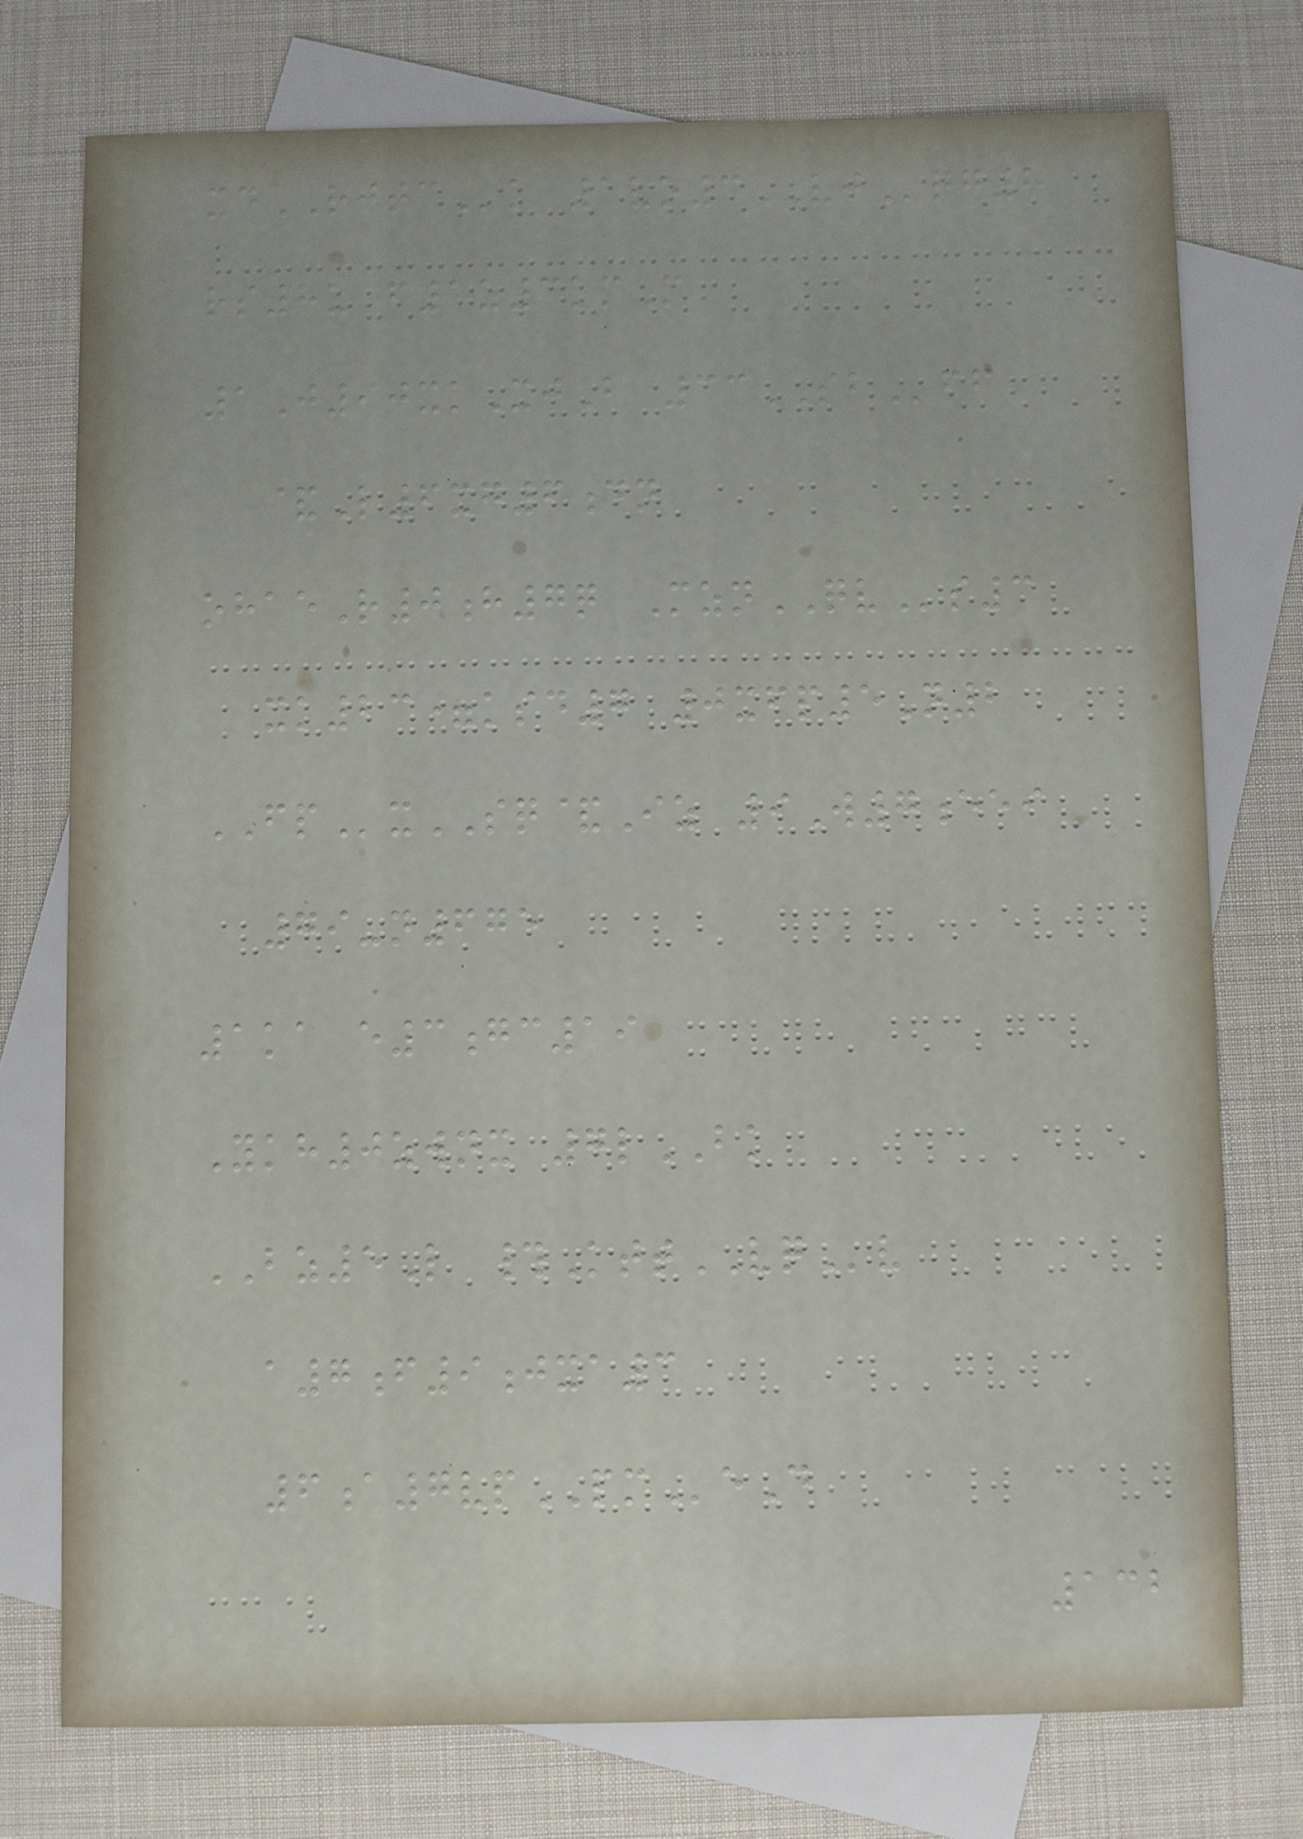xdRJTCk 1vo3VJqg8
rs8u f1z3kmM
1J90xkXjB 33SBff
&L6xg6dn
ohaeR0h7q MznQVs3
xk23=ksd7 0xfp5N2
FPxSQ&Iz 9W7eei
79-n675
1ka e3gc19
Ykh0zwnx 7lBK
BZ5L #KttVQv
a7f9jxa3
6a7vpPMeD
132
